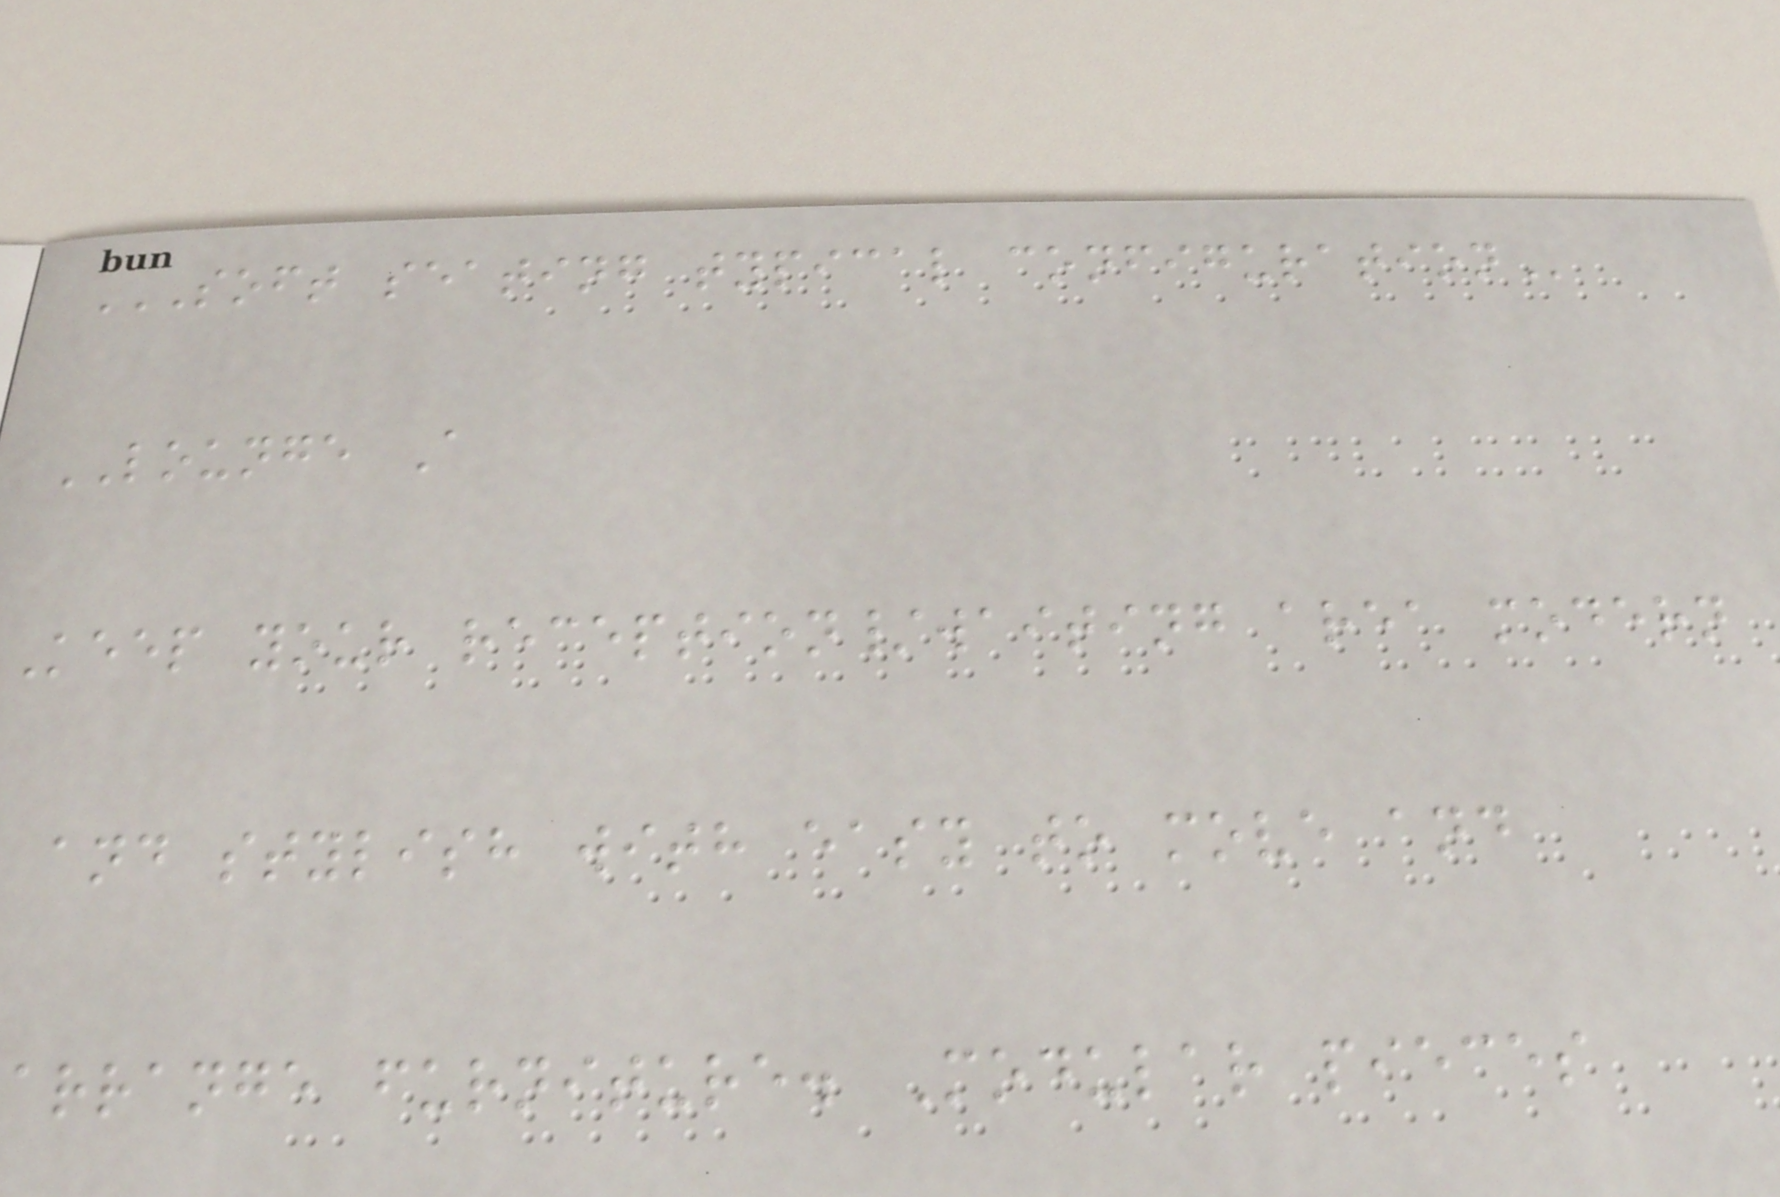SOFT SEATING TYPICAL CONFIGURATION
LOUNGE A
Keep your reception/waiting area modern
and stylish with easy to move and
arrange furniture. Modular pieces
